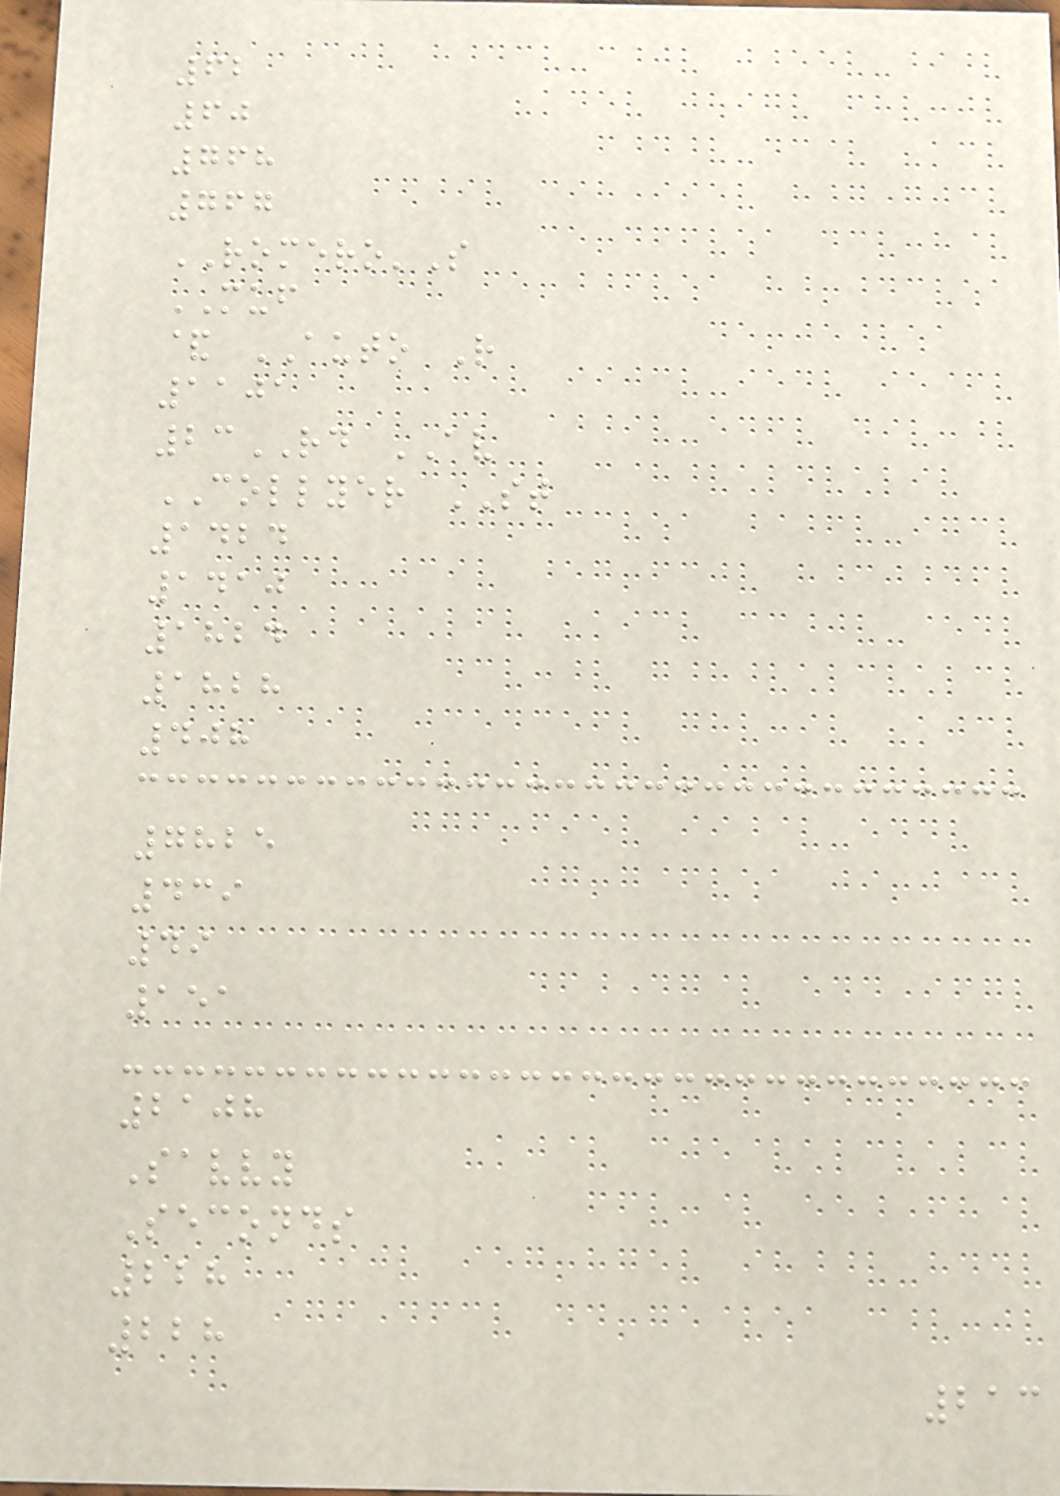62
60
768
767
ROMERO'S
MUF
& AUTO R
1101
23RD AV
COLLYER ST
1424
1410
1824
1828
408
7825
439
49
151
2108
Savvy
Seconds
228
228
213
